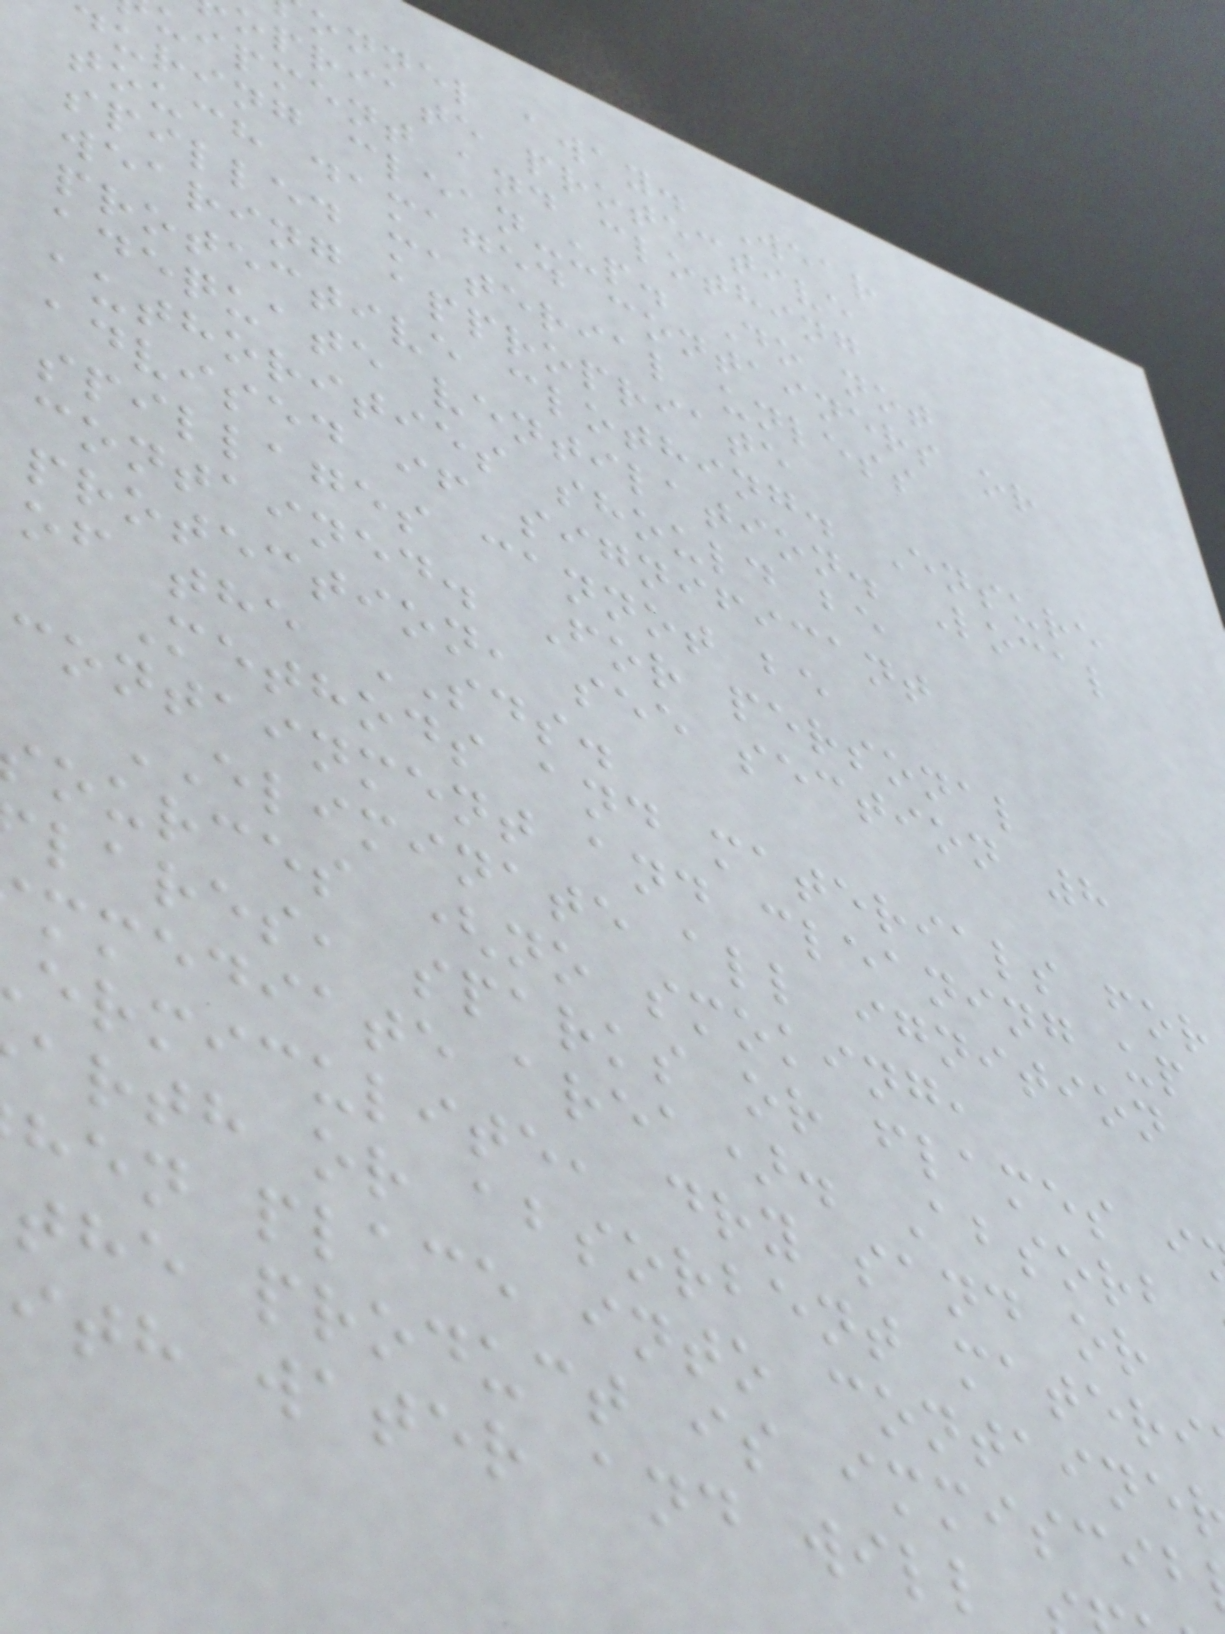onnel away. Wear
opriate protective
uipment and clothing
during clean-up. Do not
touch damaged containers or
spilled material unless
wearing appropriate
protective clothing. Ensure
adequate ventilation. Local
authorities should be
advised if significant
spillages cannot be
contained. For personal
protection, see section 8
of the SDS.
Methods and materials for
containment and cleaning up
ELIMINATE all ignition
ources (no smoking,
lares, sparks or flames i
mmediate area). Absorb
ermiculite, dry sand or
arth or absorbent materi
hen place into containe
the product is immiscib
ith water and will
